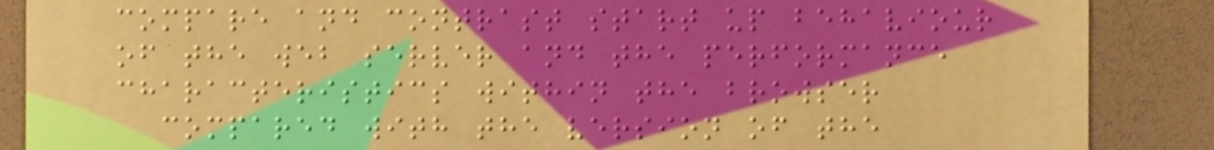compare and contrast start up behaviour
of the web server and the performance
characteristics within the browser
compared with the version of the
